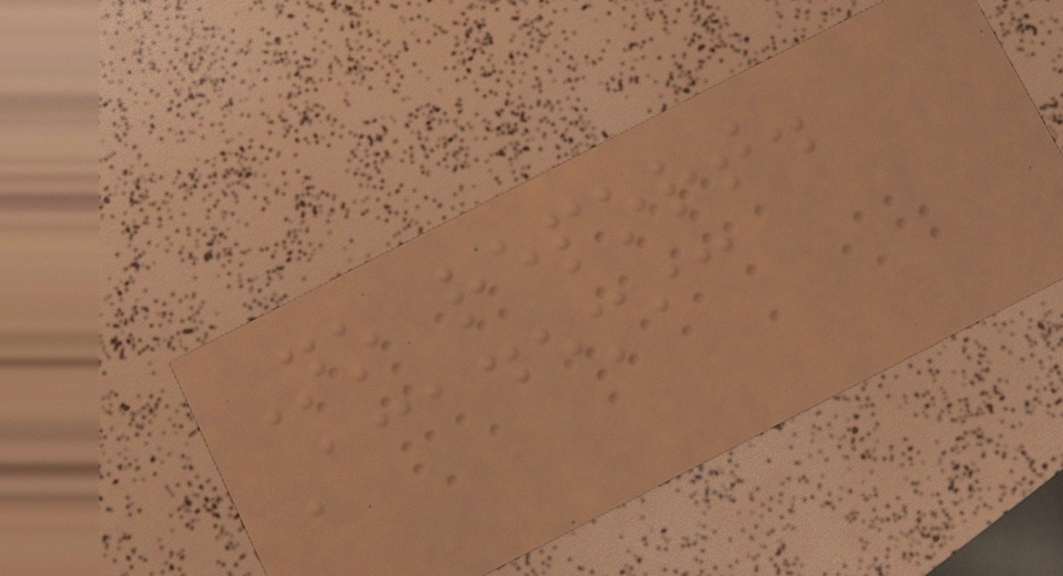No report.
Academic
